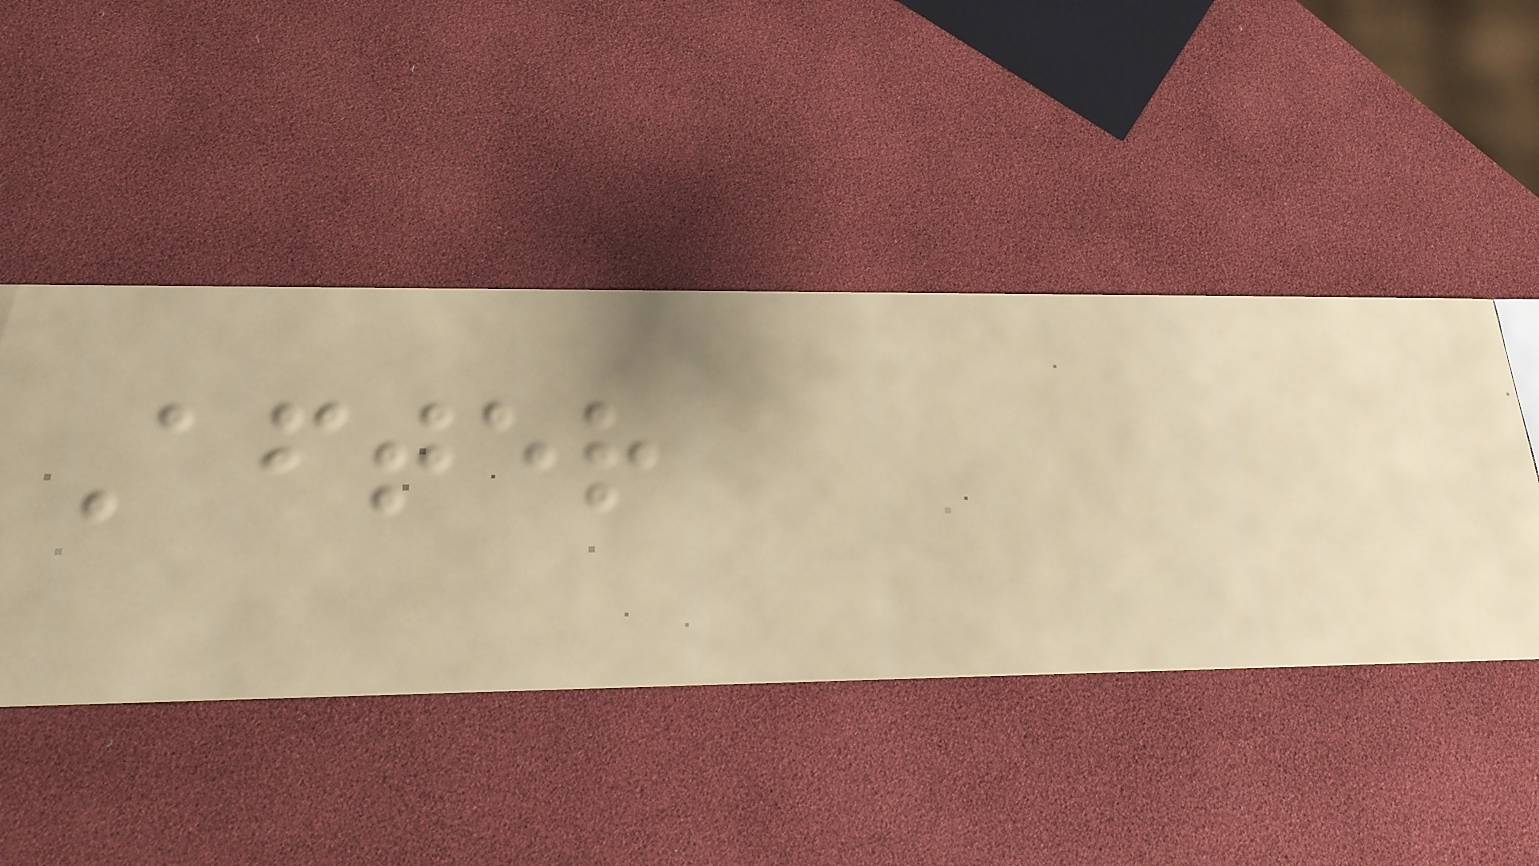After
